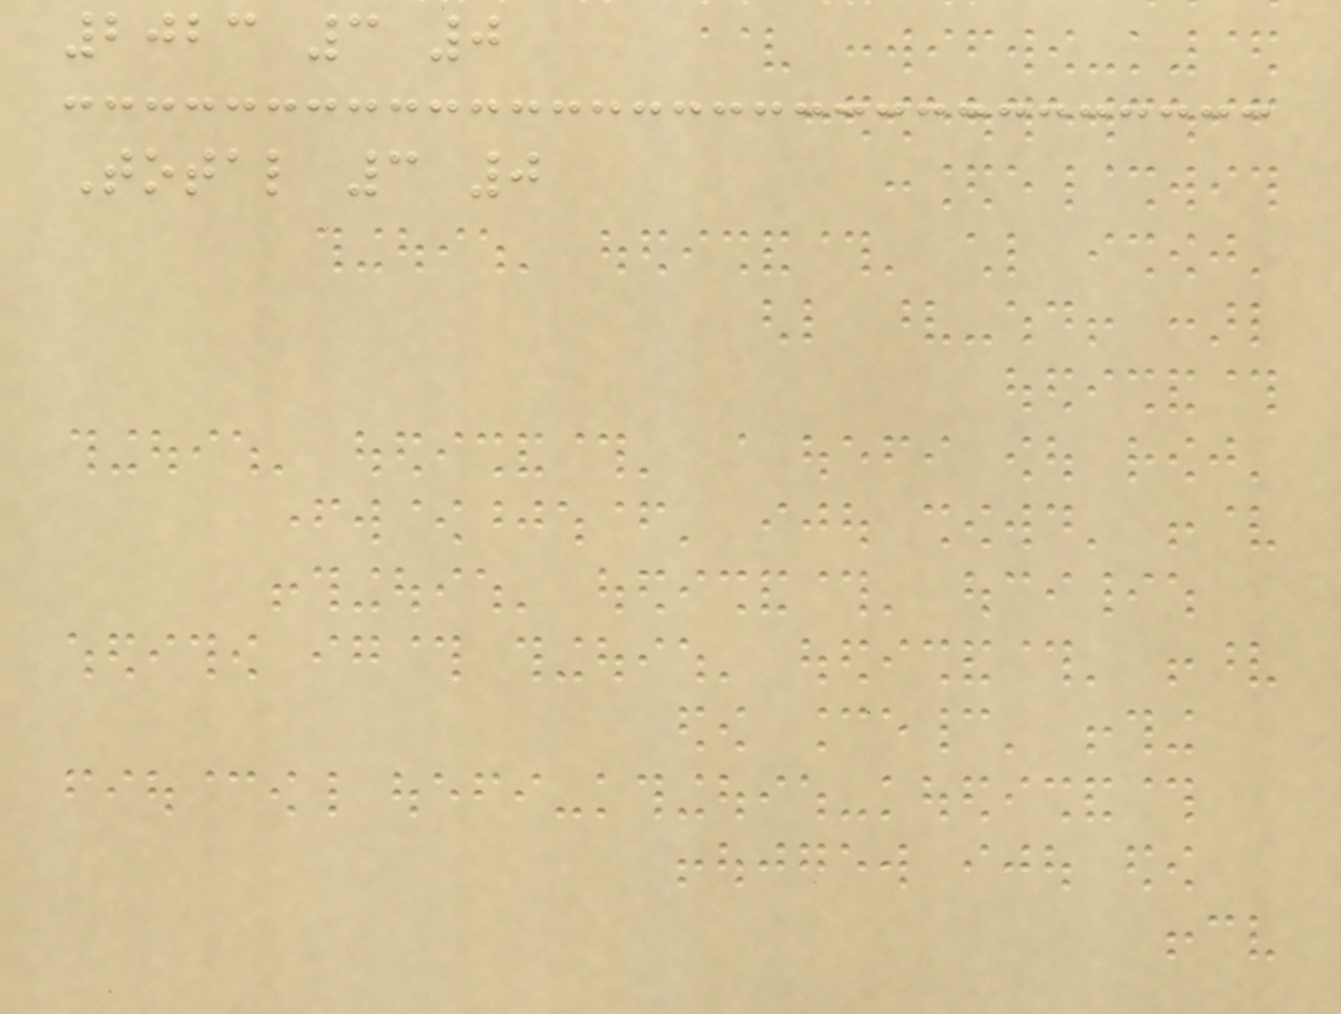2023 3 0
Total 3 0
